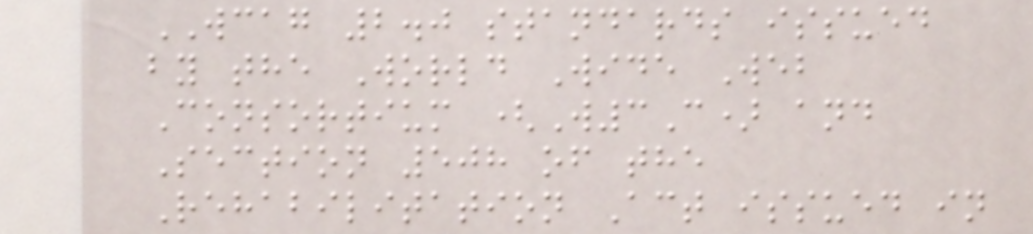WCAG 2.0 standards issued
by the World Wide Web
Consortium (W3C) and
Section 508 of the
Rehabilitation Act issued in
